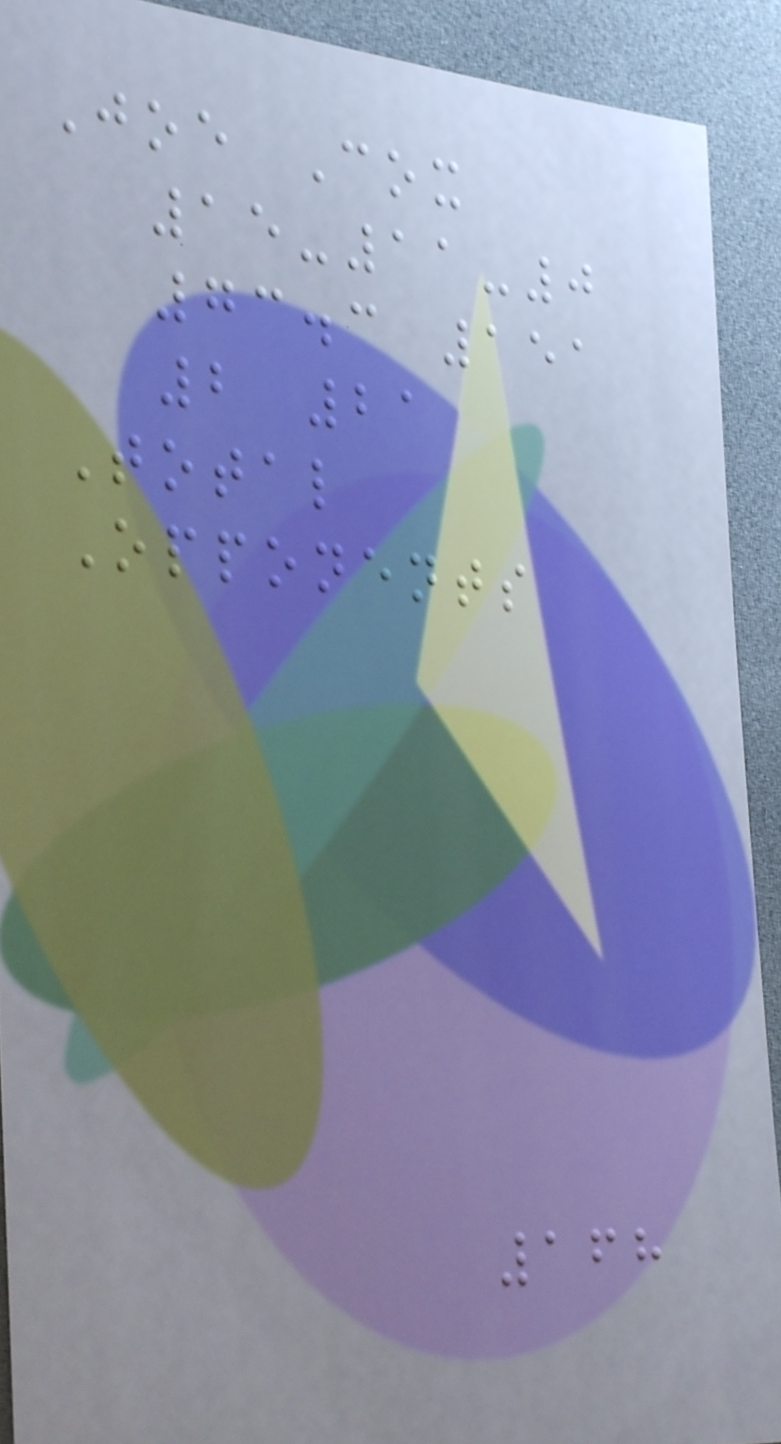Joe Cox
15-11-0
73.3 151
2 21
Total
Opponents
168
